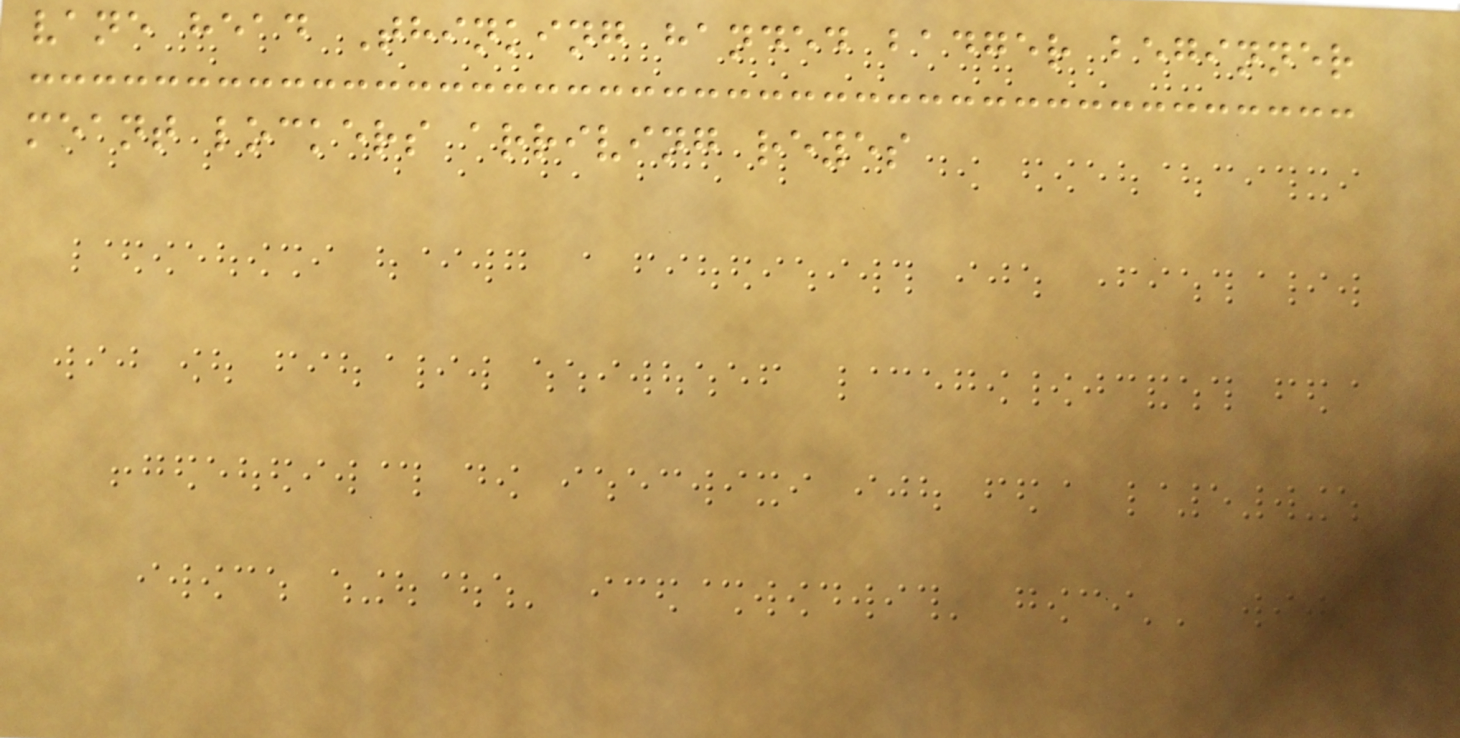vane head Thinking handed badger beginner
meant lockers arriving reyes
